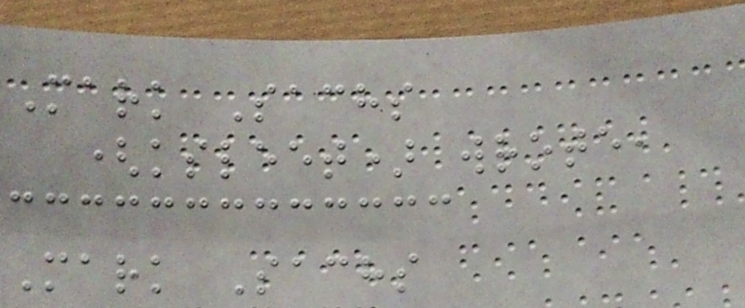Mark Sachs
(ksleet) wrote,
Mark Sachs
